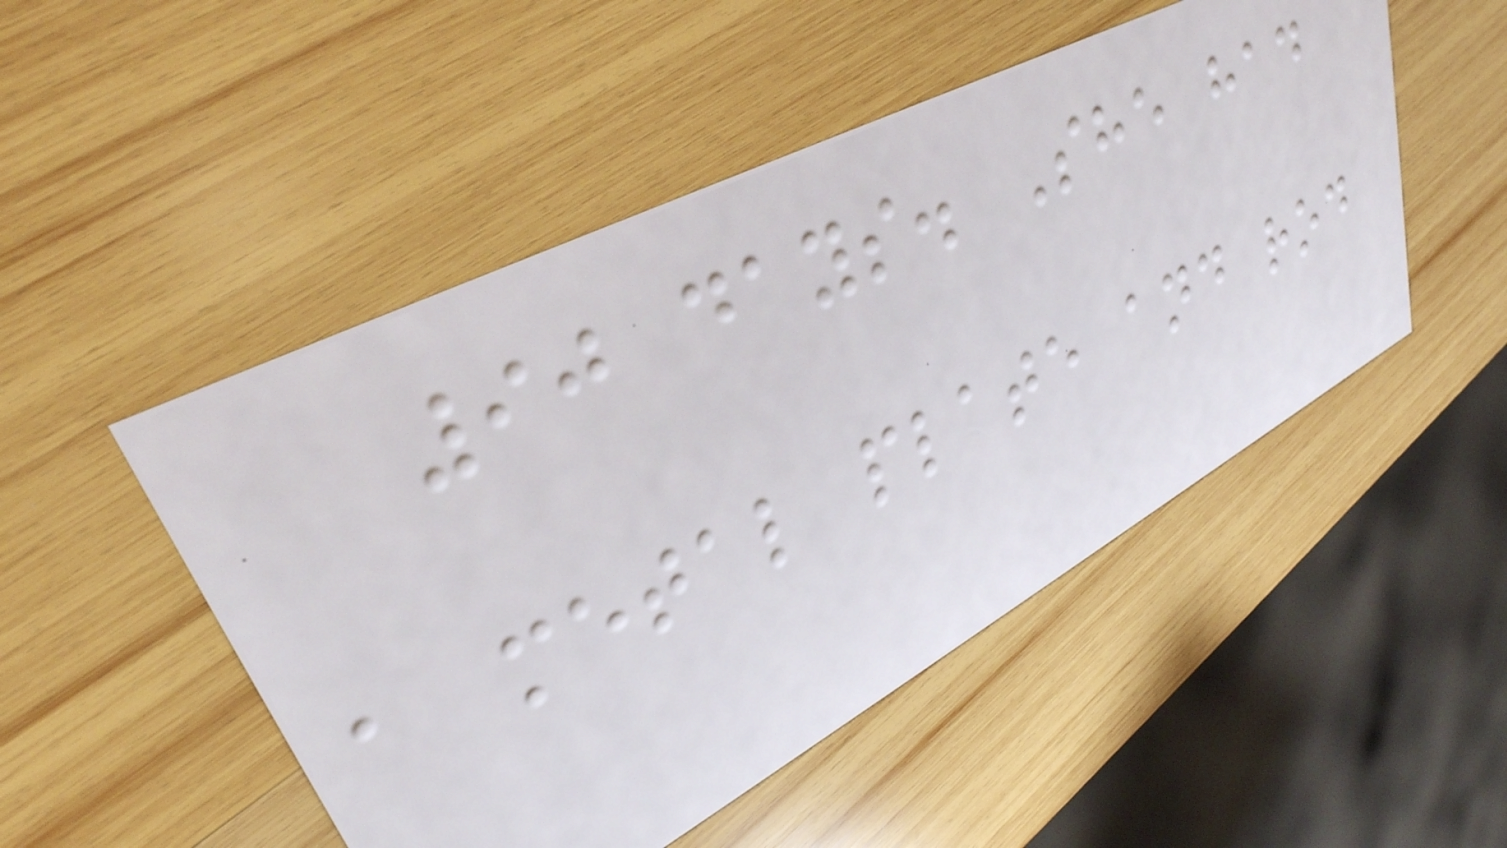90 days. She had
a metal plate and rod
